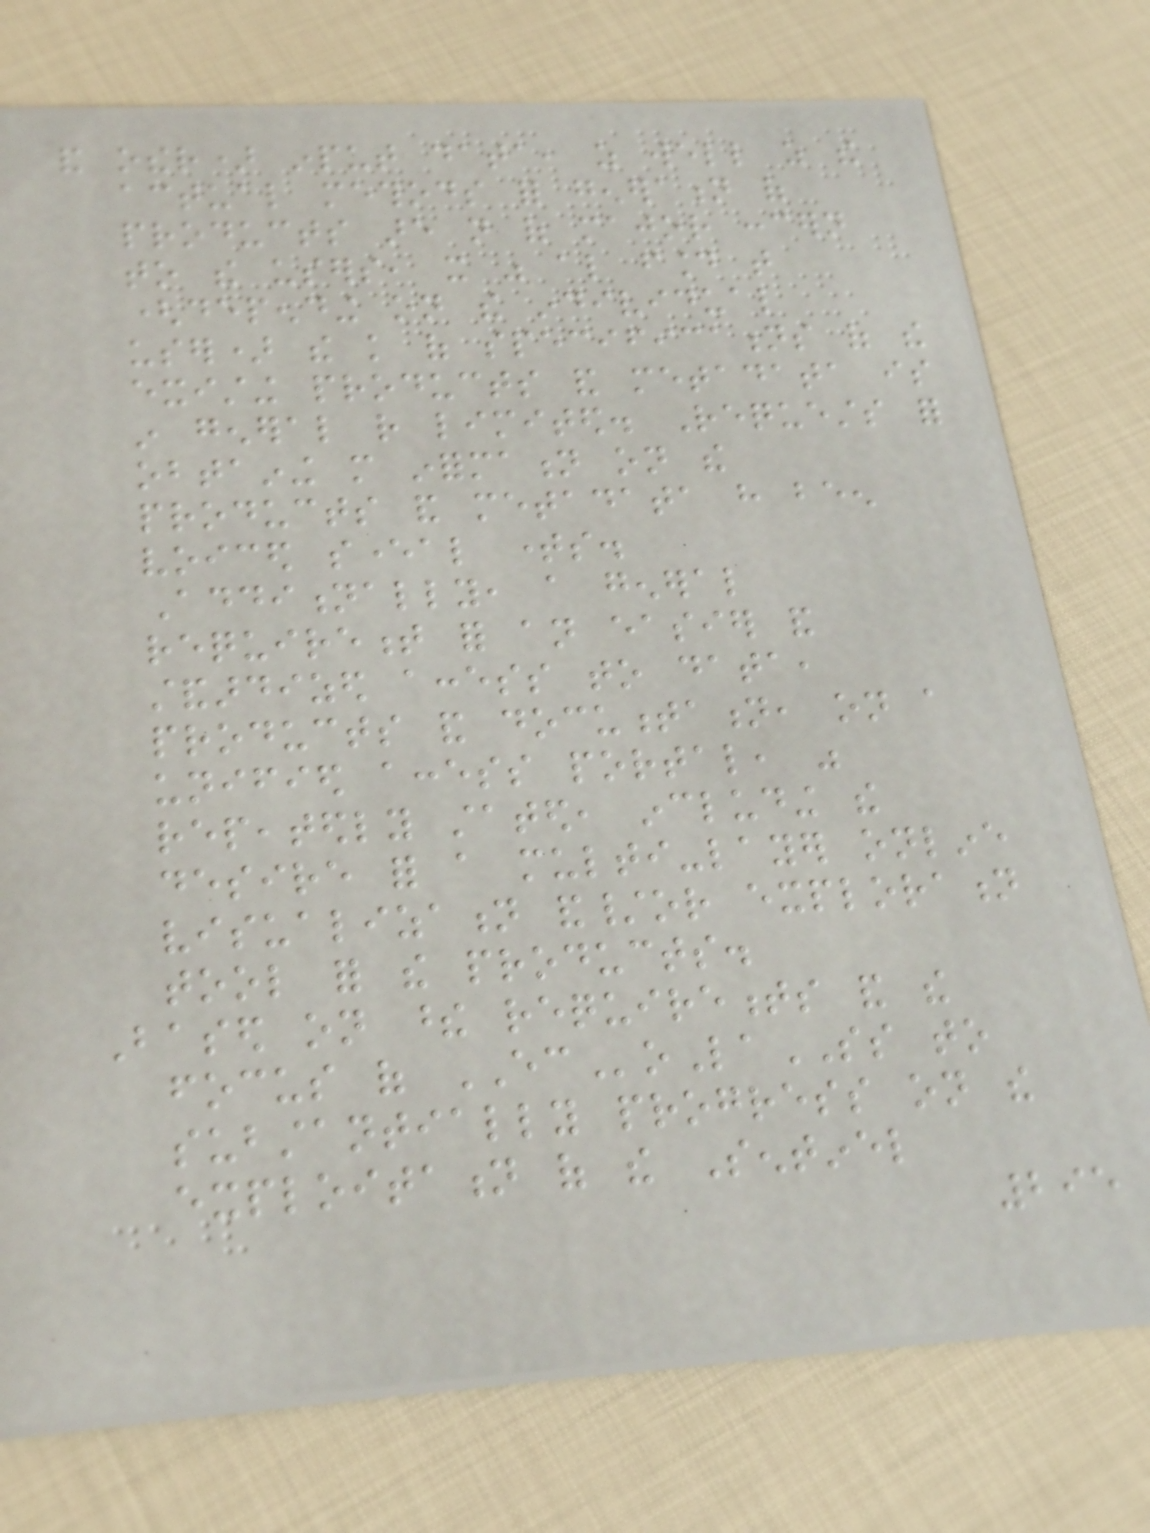and other) input data, as well as the
actual methods for generation of
products are not of major concern
to the users, it was also found that
(depending on the individual
user) the knowledge of specifications of the
existing products and metadata is
in general rather limited. Requests for
obtaining more information on the
products and metadata have been
voiced several times.
Additionally, a general
requirement for an easier and
standardized access to data,
products and documentation, on a
unified access portal, was
repeatedly stated, including the
desire for a multi-layer online
visualization and/or exploration
tool for the products.
Based on these requirements and the
focus of ECoLaSS to
substantially progress on the
exploitation of the Sentinel
295
